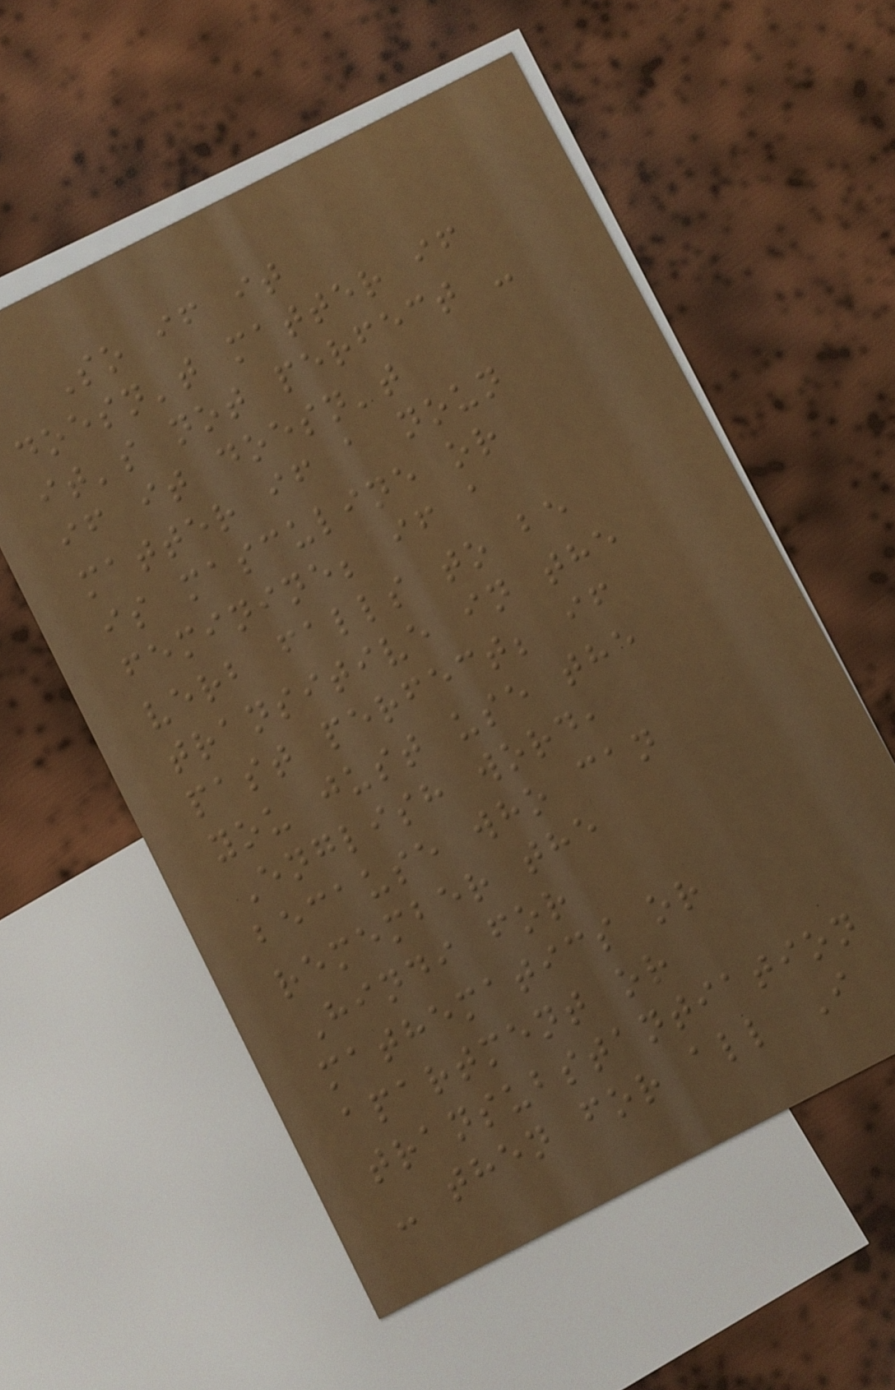So if it
doesn't matter if
it's not perfect -
if it doesn't
matter if a noun
is masculine or
feminine; if a
verb falls to be
transitive in the
past perfect; if
you just use the
English word,
because who can
remember the
Hindi for
mathematics or
apartment or
transubstantiation
- then for all I
